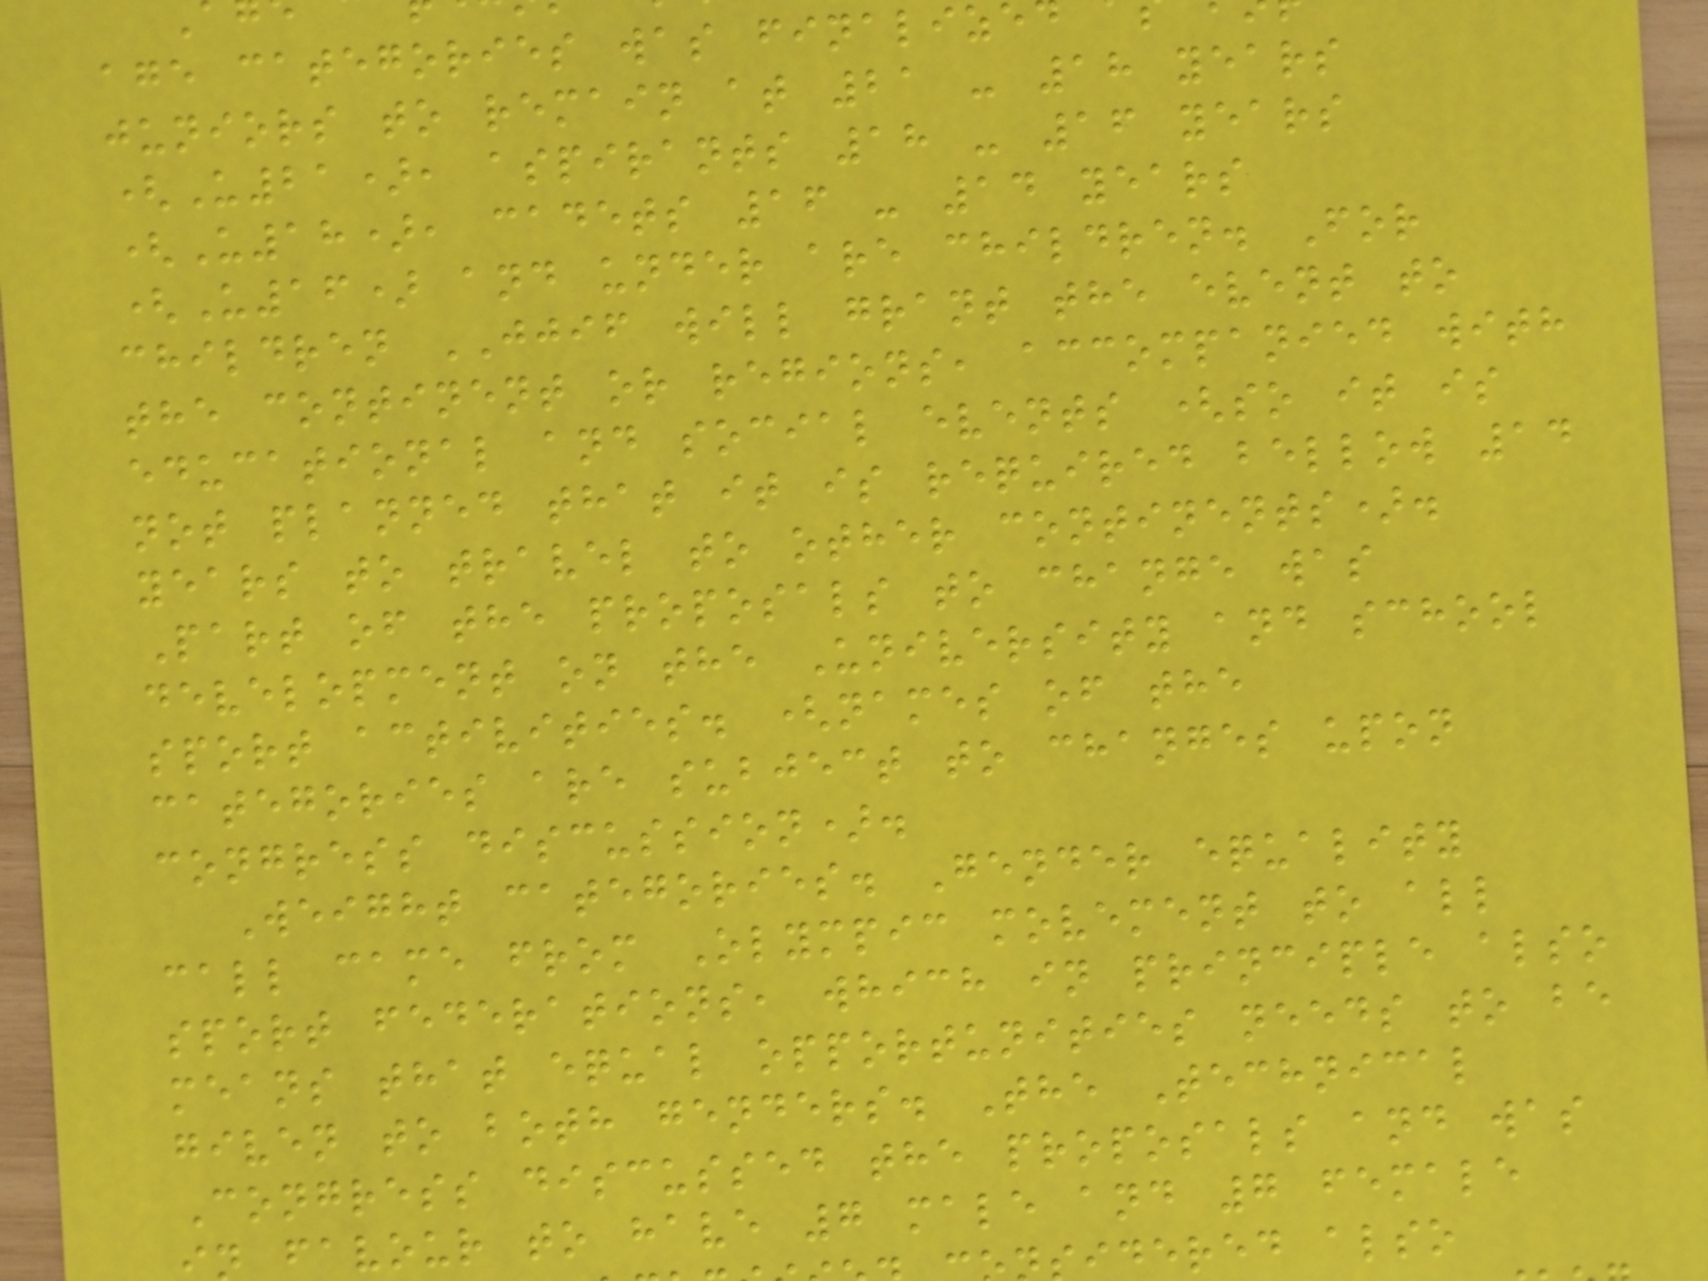age categories was finalize
juniors to remain at 21 - 18 years
(U21), aspirants 18 - 16 years
(U18), cadets 16 - 14 years
(U16) and under are children. For
children JJIF will grant the event to
the continent or regions, accompanied with
educational and social events (so it is
not planned that it is required bellow 14
years to travel to other continents).
Part of the proposals to change was
development on the University and school
sport activities. (names of the
categories are subject to changes upon
congress discussion).
Weight categories. Gender equality
call came from Olympic movement to all
sport federations, which in principle also
means that equal opportunities needs to be
given to both genders. The Technical
Congress discussed the proposals and was
favour to have 7 male and 7 female
idered also
